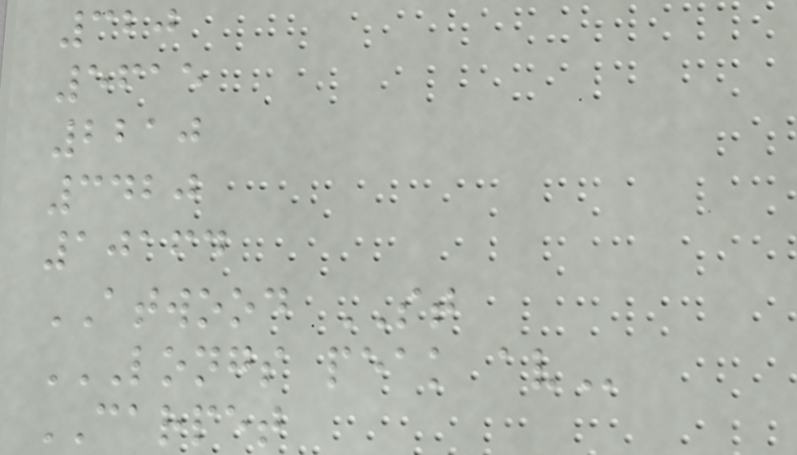320
5615
2210
3420
10164
ATWOOD ST
LONGS PEAK AV
CARPET
